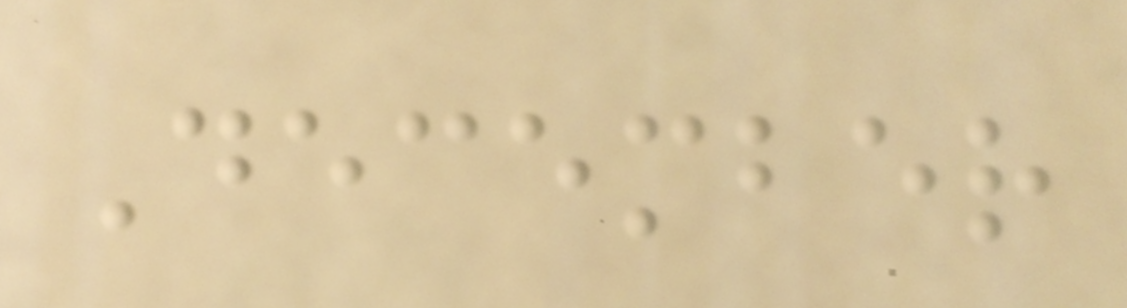December
